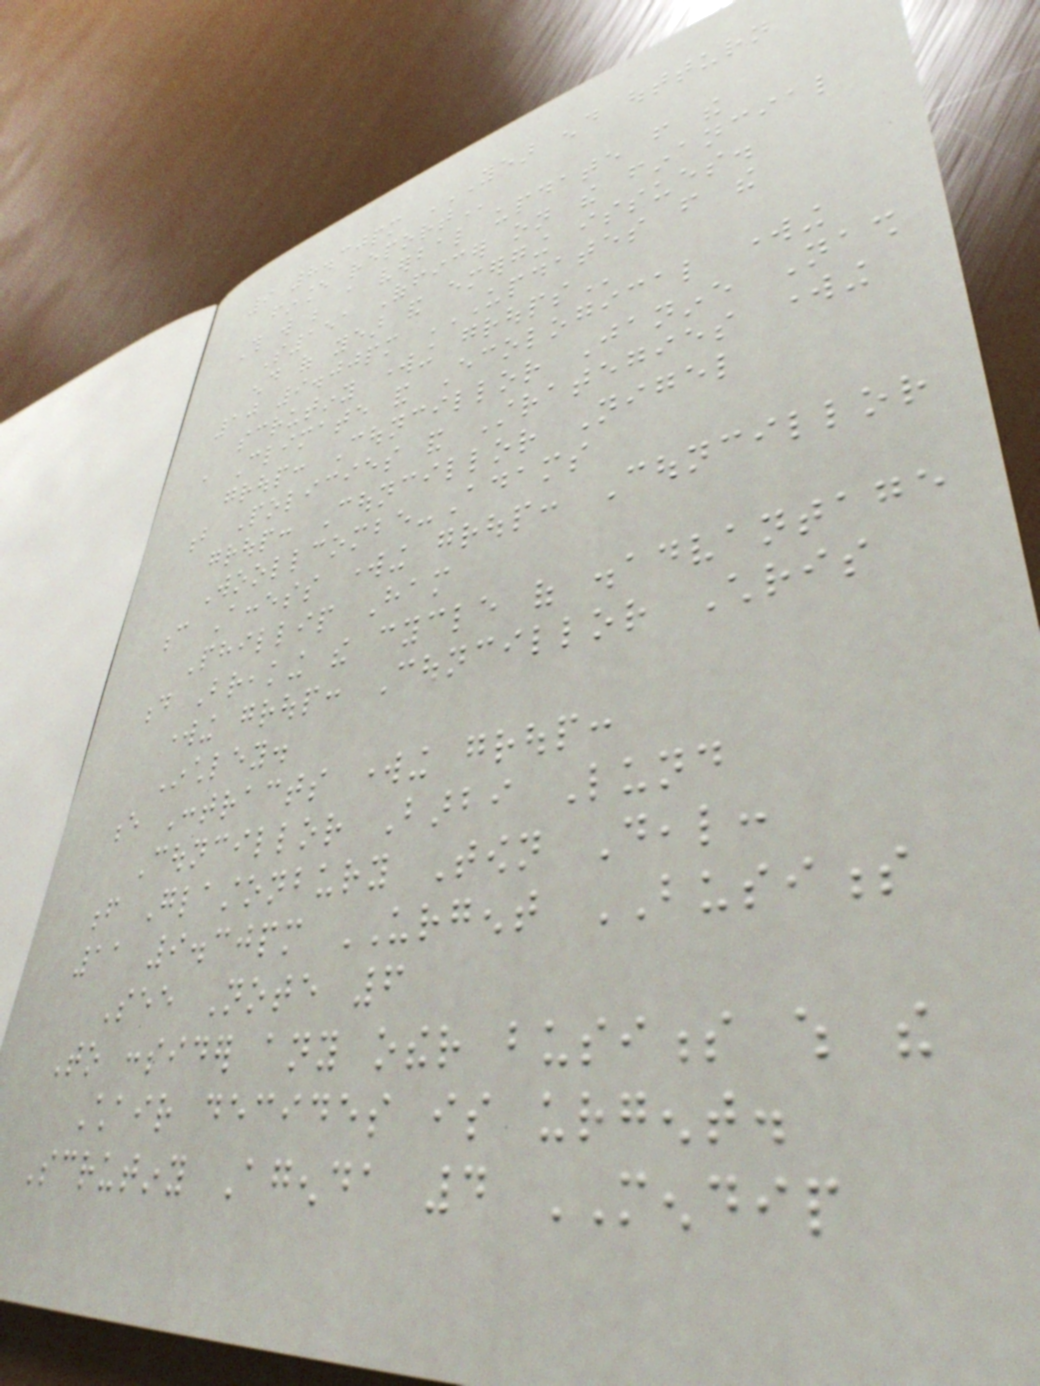9 8.30pm YEAR END OUTTURN
FINANCE REPORT
This will be a verbal update from the
S151 Officer on the financial
end of year and emerging issues.
10 9.00pm UPDATES FROM THE
SCRUTINY WORKING GROUPS
a Climate and Ecological working
group: Councillor Janine Nash
b Policies and Strategies working
group: Councillor Nigel
Woollcombe-Adams
c Access working group: Councillor
Phillip Ham
d Breaking the cycle of disadvantage
working group: Councillor Chris
Inchley.
e Contracts working group:
Councillor Barbi Lund
f Glastonbury Town Deal:
11 9.30pm URGENT BUSINESS
See Note 6
To consider any other business which the
Chair decides is urgent.
Scrutiny Agenda 4 MENDIP
